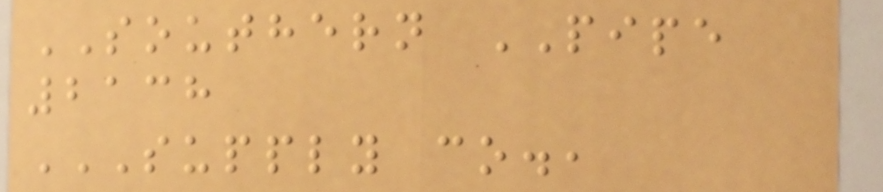SOUTHERN PIPE
2138
SUPPLY CO.,
